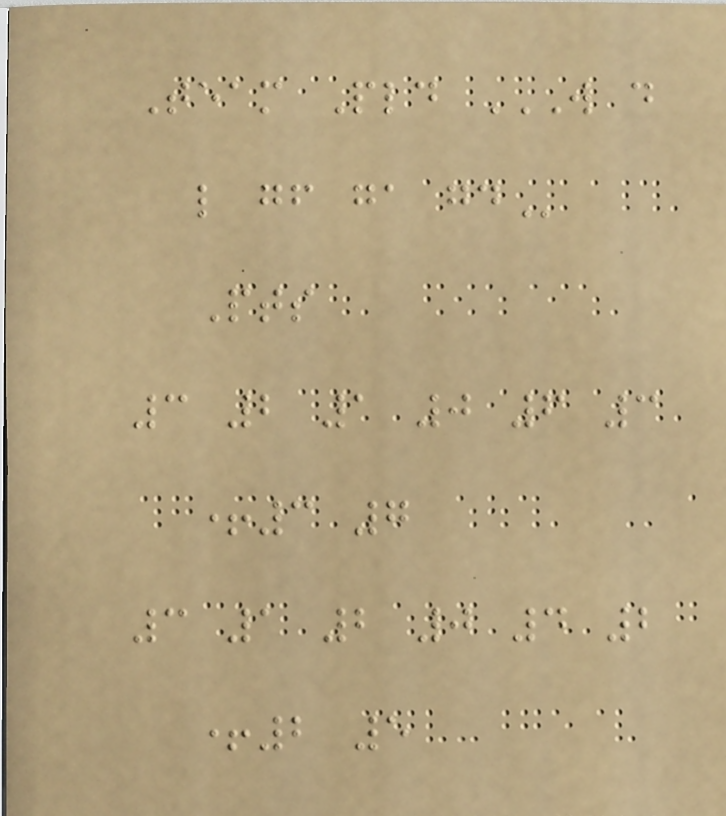Team Pld W D
L GF GA GD
Pts
3 2 1 0 6 3
+3 7
3 1 2 0 4 2
+2 5
